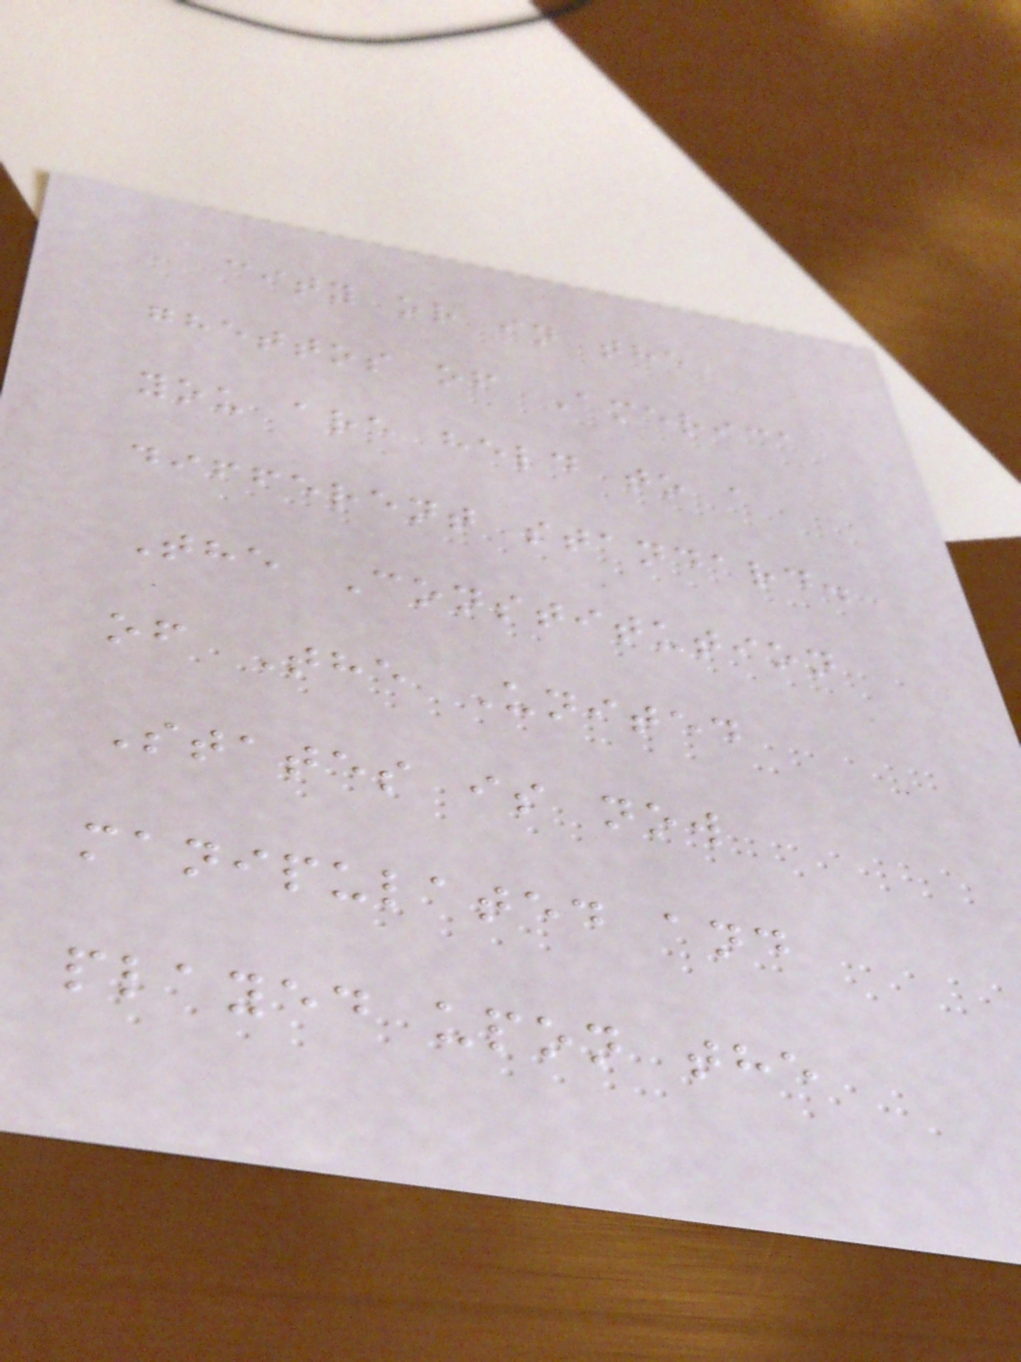city or in the
ghettos of America
you are held to a
different standard.
The Constitution
of The United
States is now
manipulated and
played upon the
